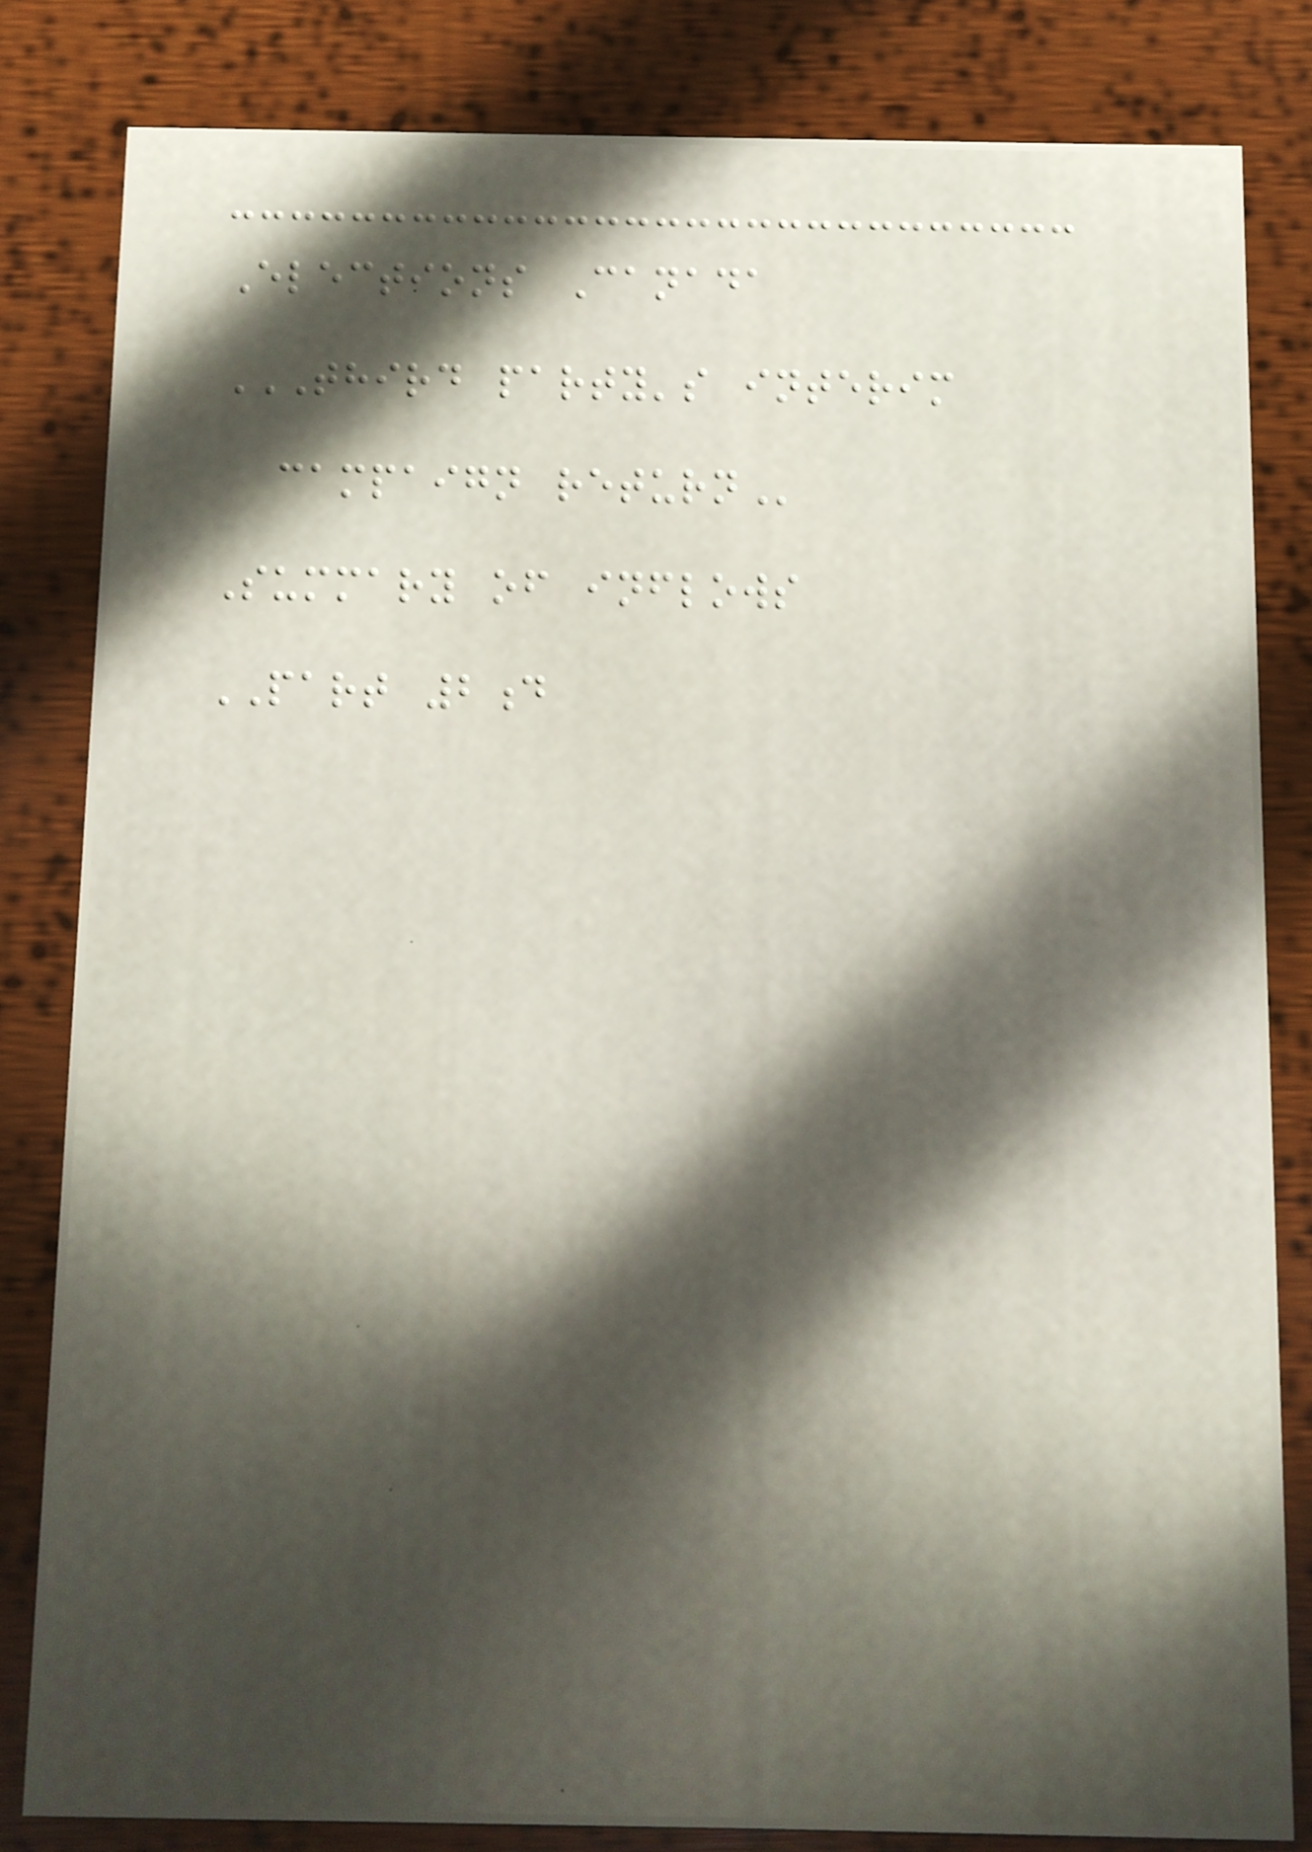Elections Canada
THIRD PARTY'S INTERIM
CAMPAIGN RETURN
Summary of inflows
PART 2d
